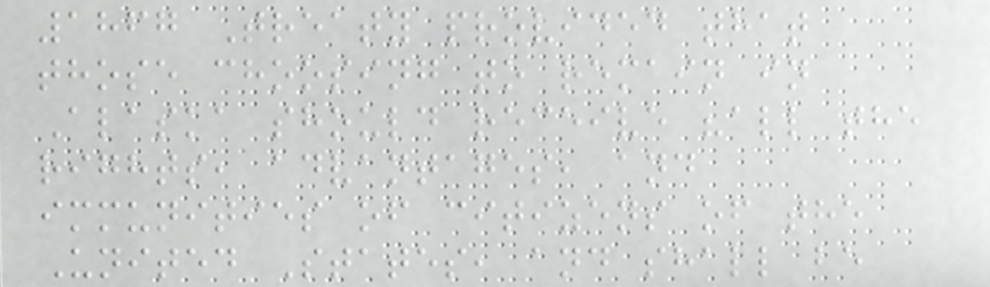1867 Treaty provided that
those choosing to remain in
Alaska should receive "all the
rights, advantages, and
immunities of citizens of the
United States, and shall be
